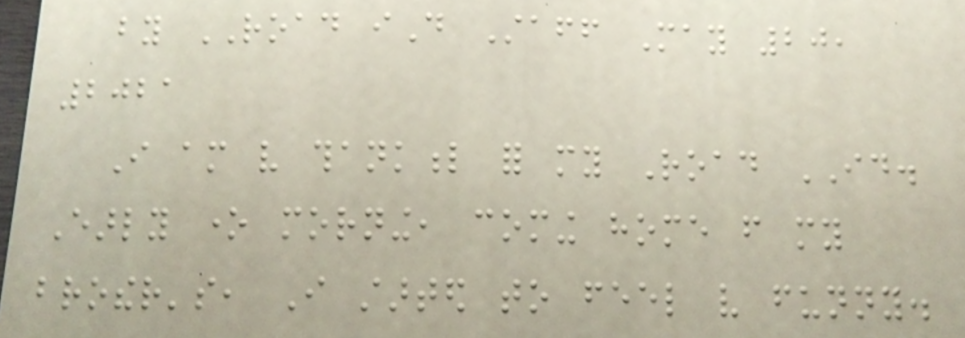by ROAD iD Staff May 20,
2021
I am very thankful for my Road ID.
Early one morning, coming home from my
brother's, I started to feel very funny.
